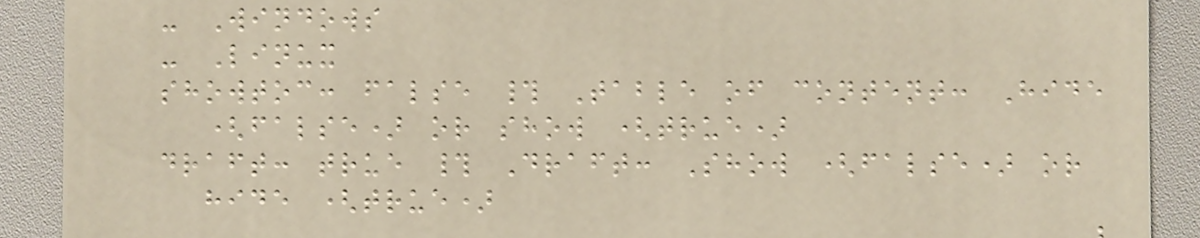- Windows
- Linux
showtoc: false # Table of content: Hide
(false) or show (true)
draft: true # Draft: Show (false) or
hide (true)
